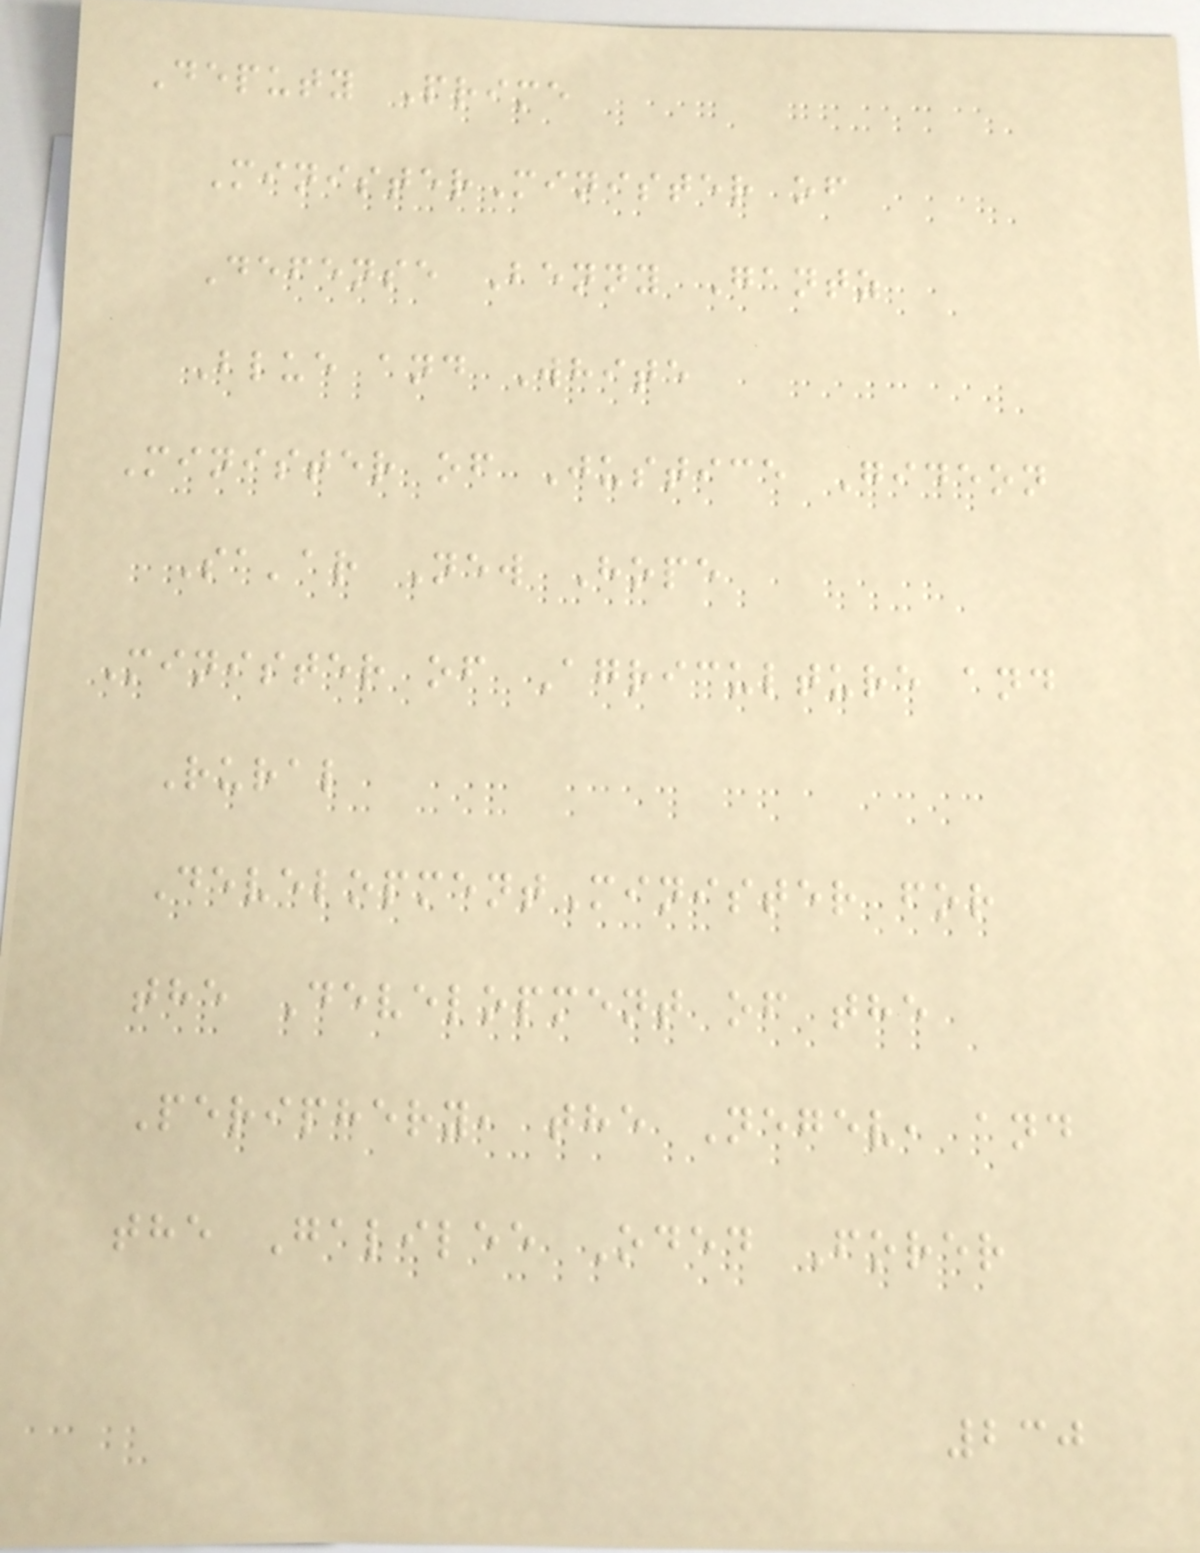Deputy Prime
MinisterMinister of
Defense Benny Gantz
Blue and White
Minister of Justice Gideon
Sa'ar New Hope
Minister of Agriculture and
Rural
DevelopmentMinister for
the Development of the
Periphery, the Negev, and
the Galilee Oded Forer
230
